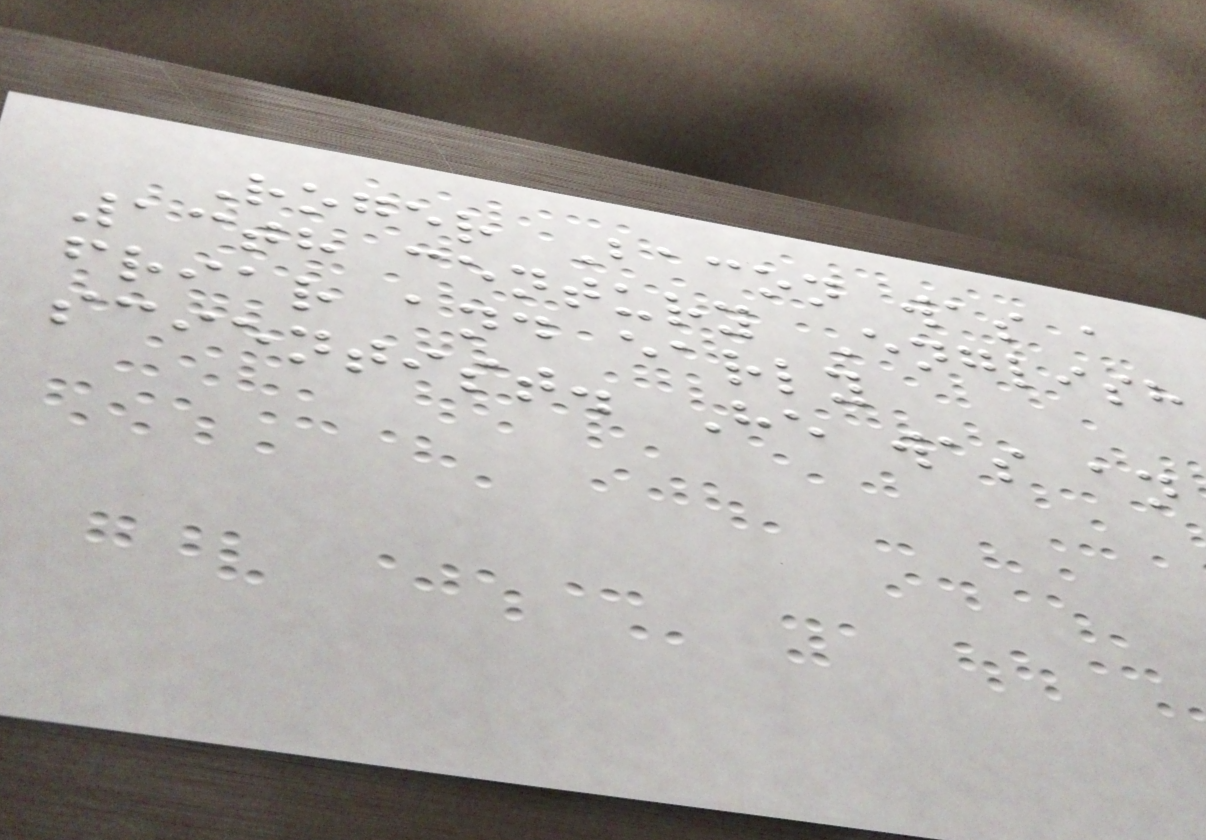Roger Bacon was a
13th century English
friar and early
scientist. He was an
